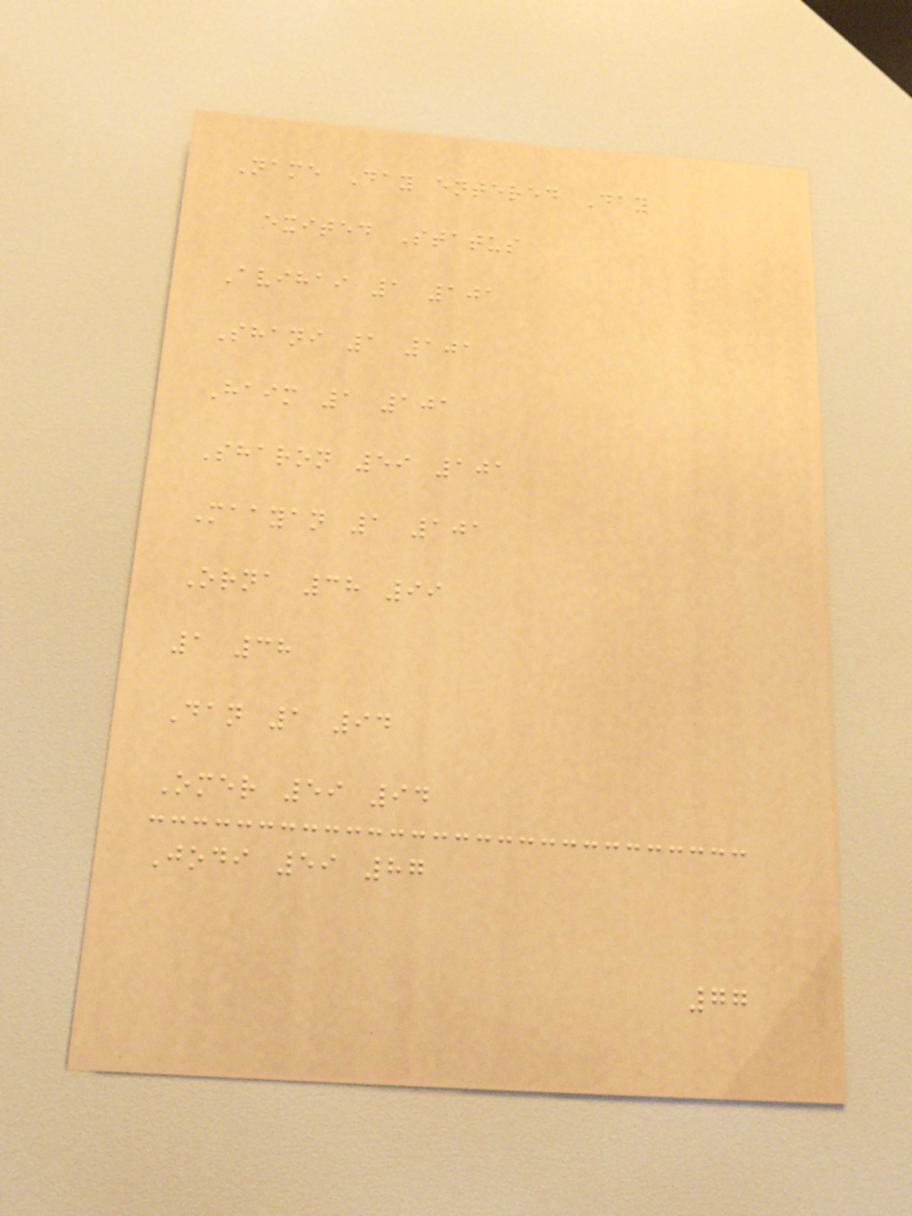Name Day entered Day
exited Status
Avihai 1 101
Shani 1 101
Haim 1 101
Sharon 59 101
Maayan 1 101
Orna 38 99
1 38
Dan 1 94
Omer 59 94
Jodi 59 87
77
